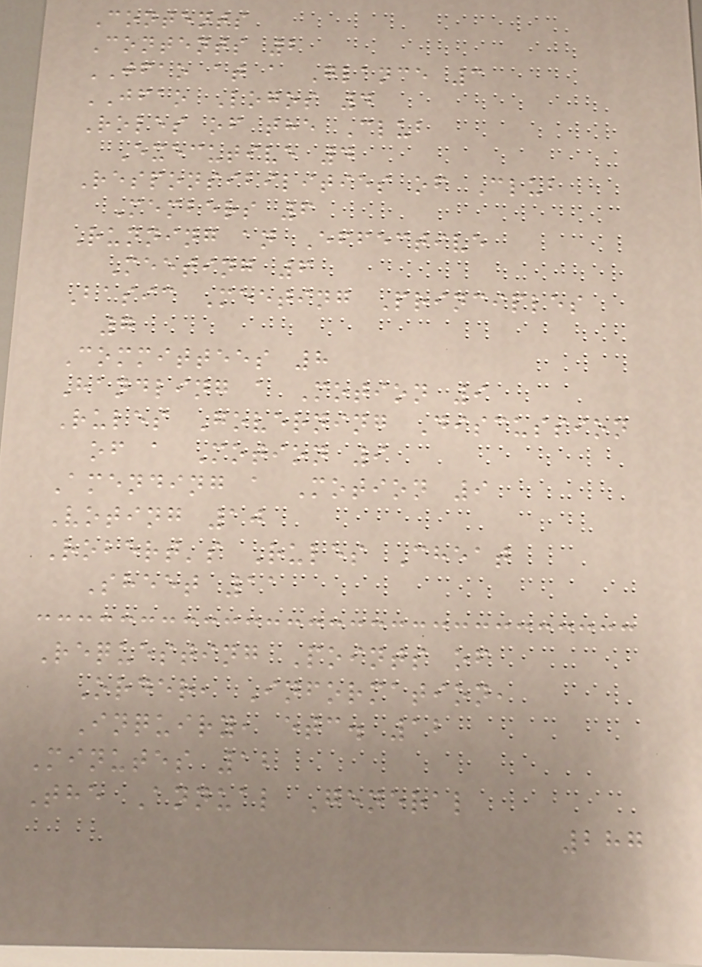Contents
Contents 2
JFAO at a Glance 3
JFAO Logos 4
Roles of the Club
Executive 4
Responsibilities of Club
Members 6
Running an Effective
Meeting 6
Basic Meeting Principles
7
Committees 8
Handling a Motion 9
Rules Governing Discussion
of a Motion 9
Amending a Motion 9
Voting 10
Robert's Rules Cheat
Sheet 11
Requesting Points of
Order, Information,
Inquiry, etc. 12
Minutes 12
The Annual General
287
